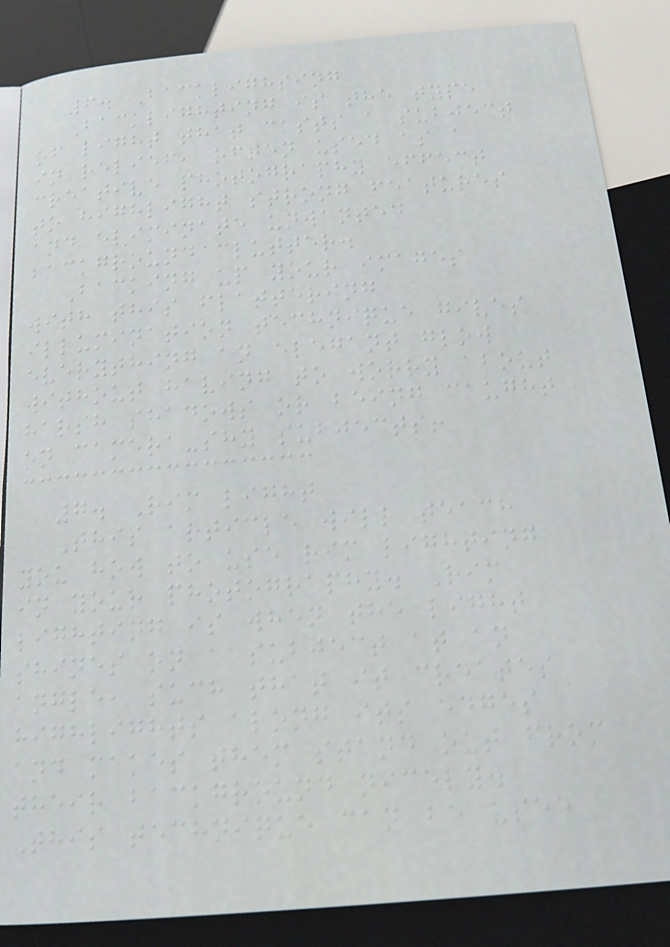6. Backlighting
Backlighting is the type
of light that casts a subject
in relief, often used as a
creative photography effect
to highlight strong features
and eliminate unwanted
background clutter.
Backing up your images
with this flattering
illumination technique gives
everything an elegant glow
without having to worry about
harsh shadows or being caught
on camera-shy subjects!
7. Rim light
This article will teach
you how to use rim lighting
in your photography. Rim
lighting is when the light
shines on a subject at an
angle, such that it creates
highlights along its edges
and makes them stand out from
their background nicely.
This technique can be used
